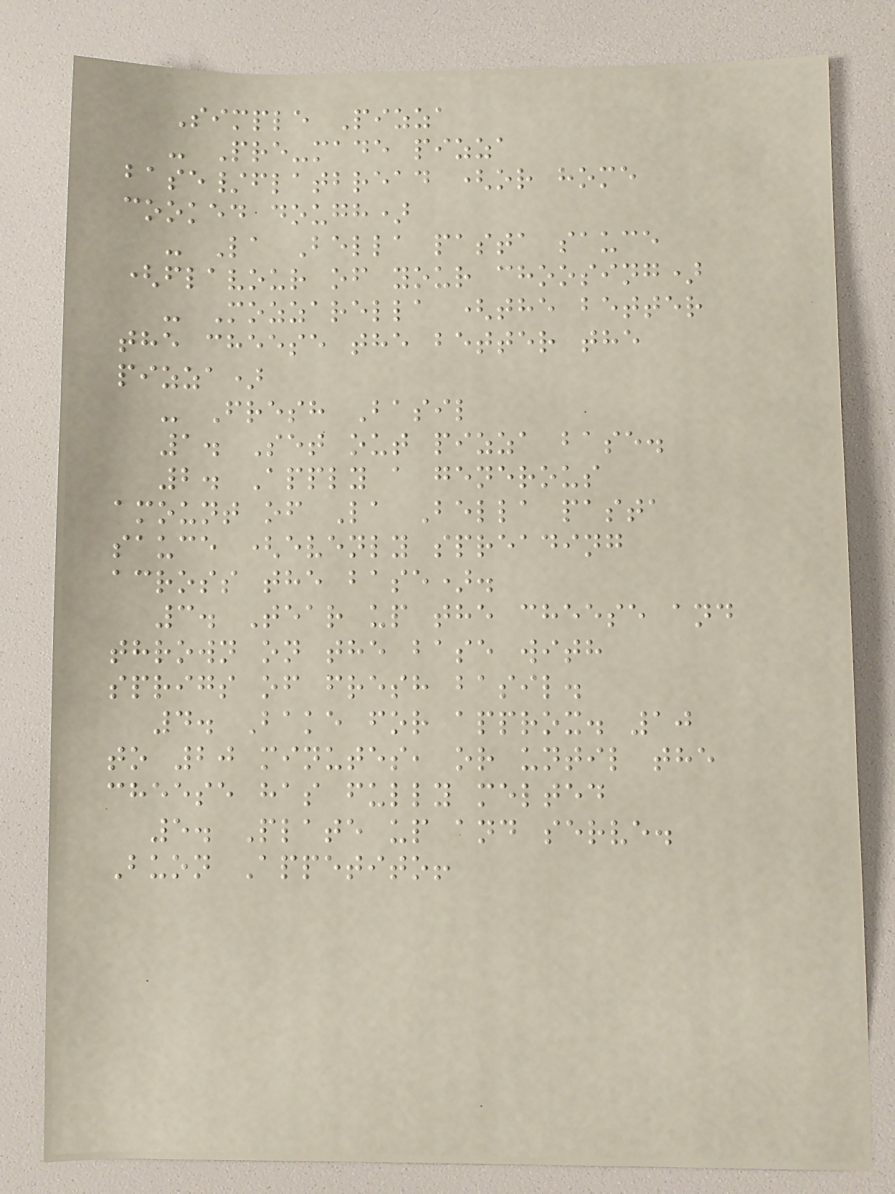Simple Pizza
- Pre-made pizza
base/flatbread (or home
cooked dough)
- La Bella pasta sauce
(flavour of your choosing)
- Mozzarella (the better
the cheese the better the
pizza)
- Fresh Basil
1. Set out pizza base.
2. Apply a generous
amount of La Bella pasta
sauce (evenly spreading
across the base).
3. Tear up the cheese and
thrown on the base with
sprigs of fresh basil.
4. Bake for approx. 10
to 20 minutes, or until the
cheese has fully melted
5. Plate up and serve.
Buon Appetito!
